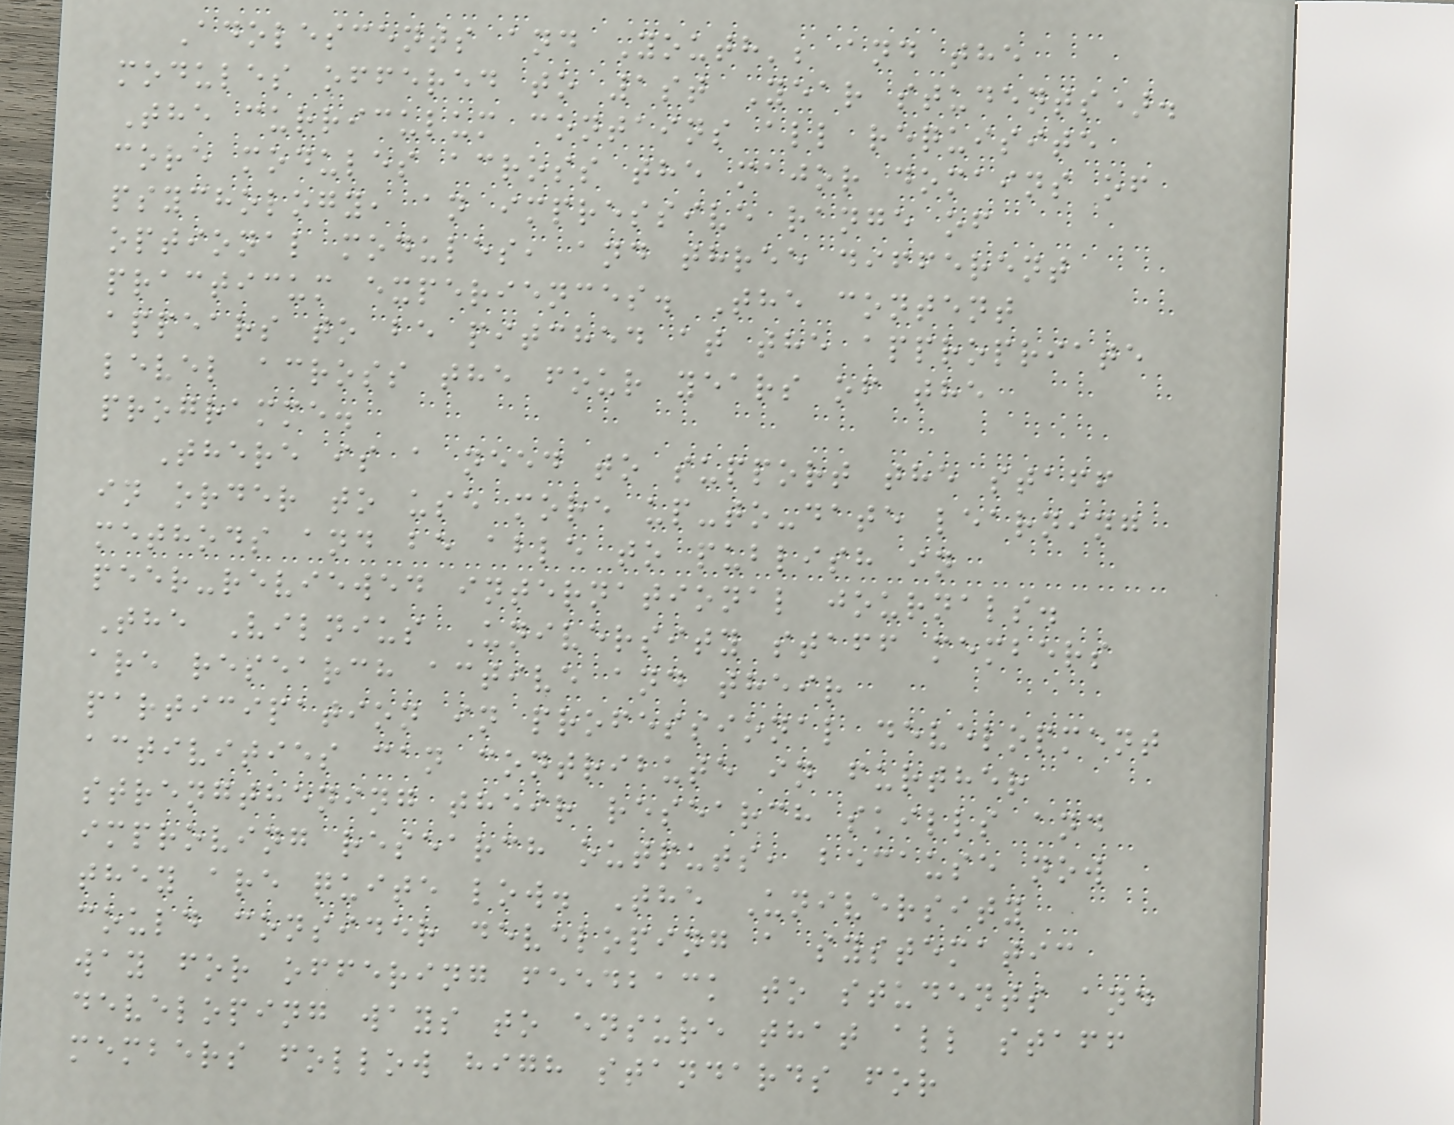Adolescents and Youth'; and the
modules offered to 1st Year students).
The curriculum contains all requisite
core modules across the major domains of
psychology, an impressive range of
optional modules, and three different
practicum experiences. The content
appears to be pitched at the appropriate
level across the four years of the
programme.
There is a need to support the staff
in order to use more up-to-date learning
methods and be able to publish in
peer-reviewed international journals.
The Vilnius University staff members
are research active and their
participation in professional development
activities can contribute in further
strengthening their research skills and
improving research outputs, because now
they are quite low. The University
could consider developing a systematic
way for offering feedback to students and
developing ways to ensure that all staff
members follow high standards for
